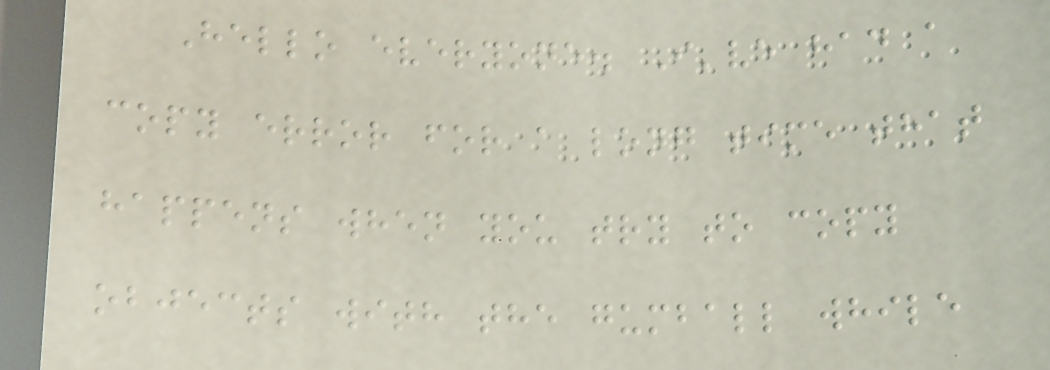Hello everyone. I've had a
copy error for a long time that
happens when you try to copy
objects with the gumball while
